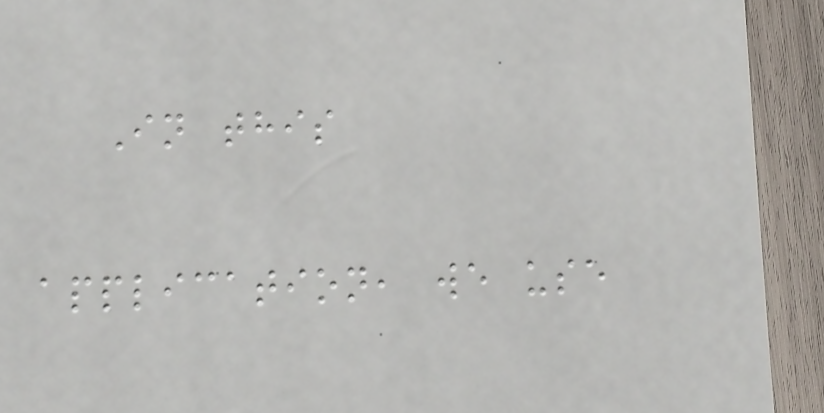In this
application, we use
